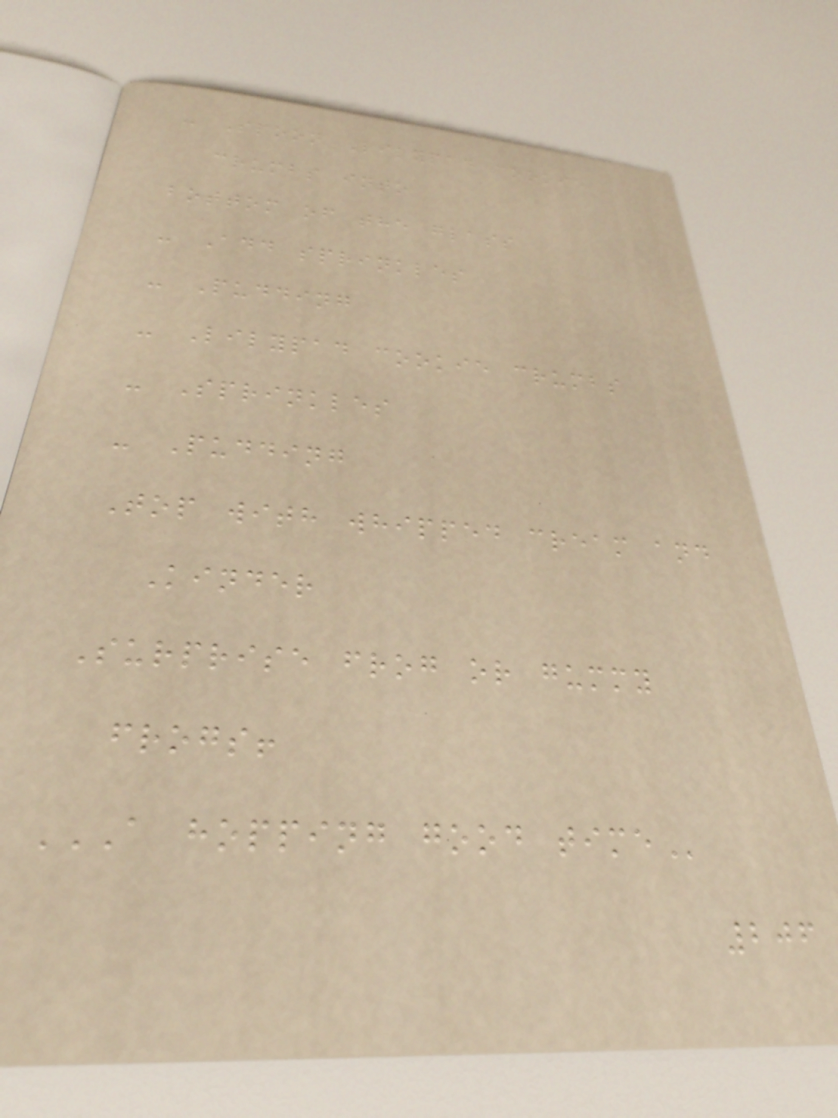- Spoon Lilypad cookie
crumbs into
bottom of the glass
- Add sprinkles
- Pudding
- Lilypad cookie crumbs
- Sprinkles
- Pudding
Top with whipped cream and
Kinder
Surprise frog or gummy
frogs!
A HOPPING GOOD TIME
206
